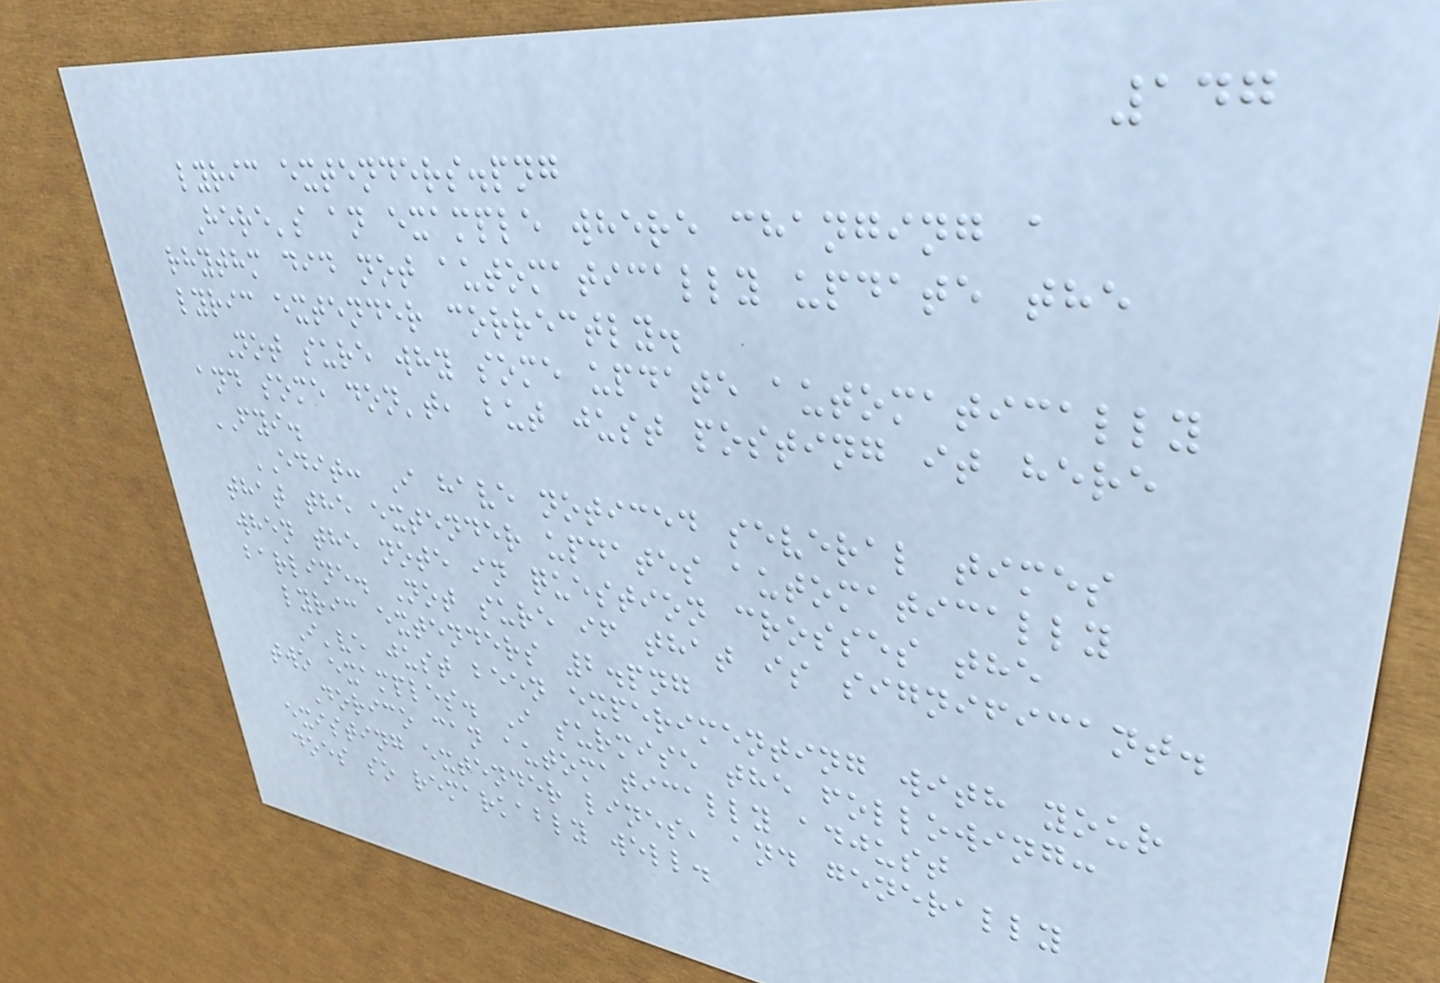147
lyric extenders.png
Here's an example where changing a
rhythm did not automatically update the
lyric extender correctly.
Not sure why some update automatically
and some don't, but just posting it here
FYI.
EDIT: I have noticed several times
that the extender updates automatically
when the note in question crosses the
barline. Not sure if that is significant.
lyric extenders 2.png
I've just been experimenting with your
two examples. I surmise the following:
Dorico can automatically adjust
existing extender lines, and generally
does so remarkably well.
